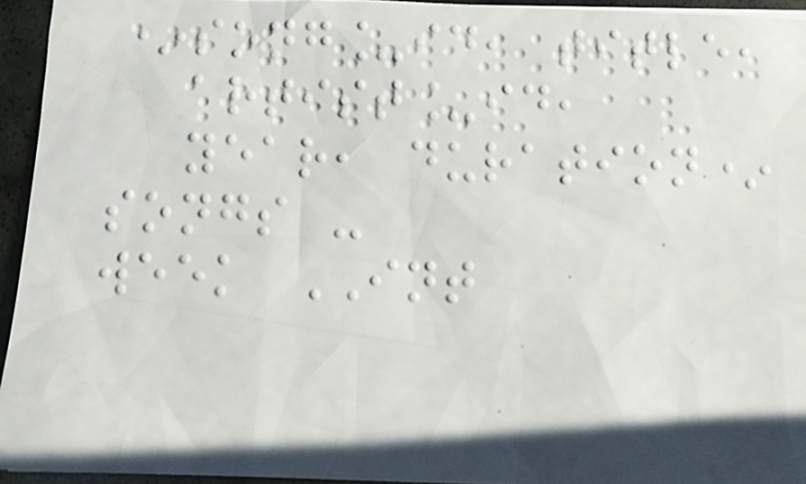*song_id, title,
artist_id,
year, duration*
songs -
week INT
